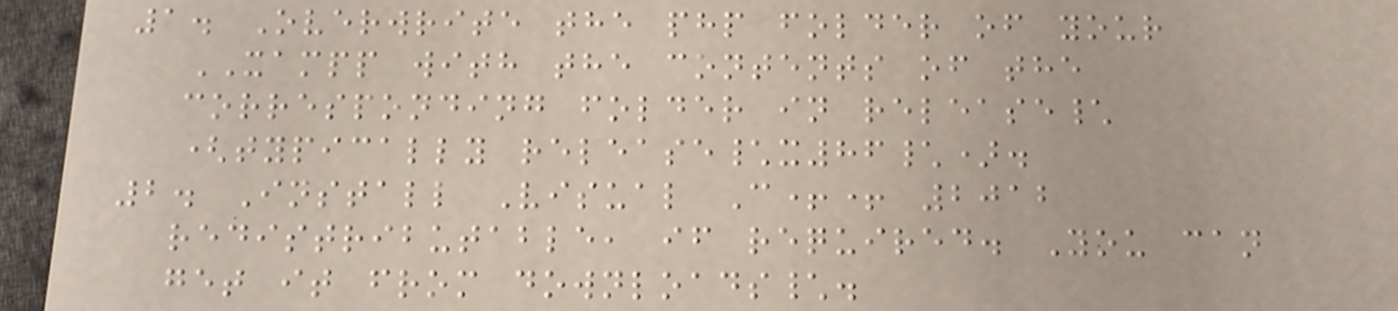1. Overwrite the php folder of your
XAMPP with the contents of the
corresponding folder in release\
(typically release\x86\).
2. Install Visual C++ 2012
redistributable, if required. You can
get it from downloads\.
